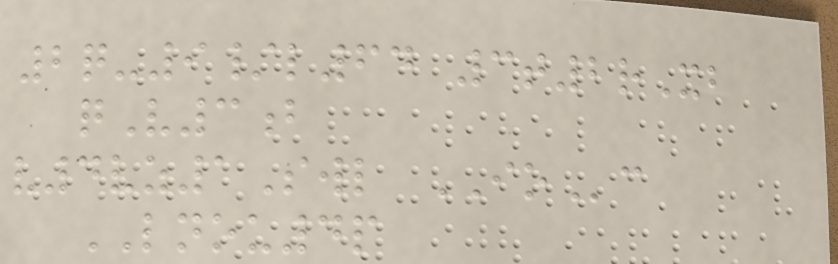2q-9/l64 3t2rXb
qV3b
v4vz1Swl IOc
LNOU4p
